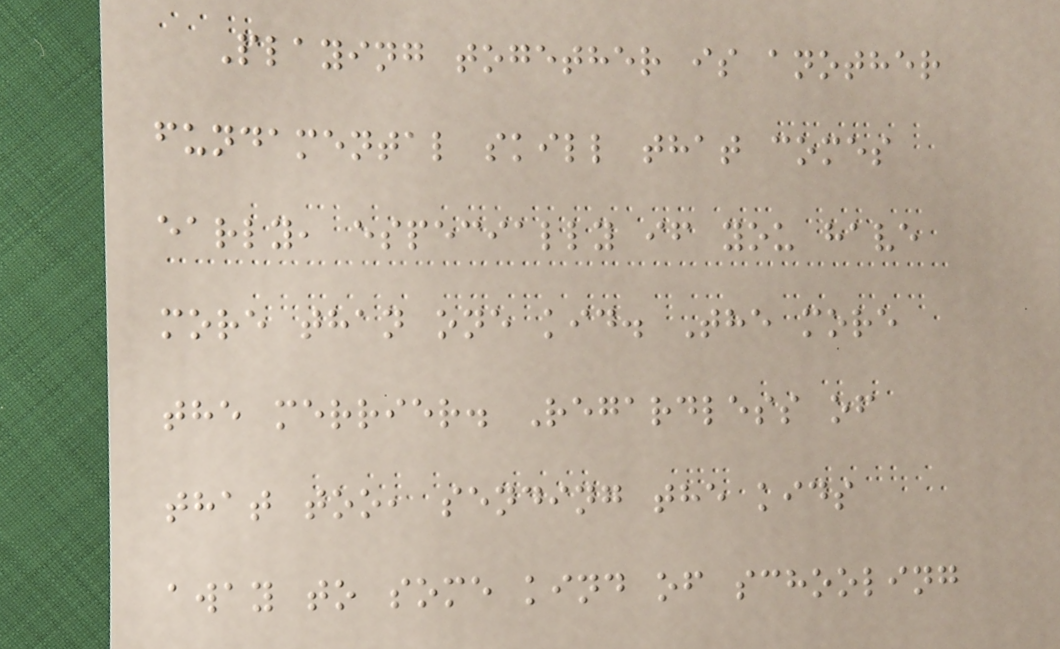Playing together is another
fundamental skill that comes
early, especially if you have
more than one kid. The more
the merrier. Regardless of
that too, sending the kids
away to some kind of schooling
